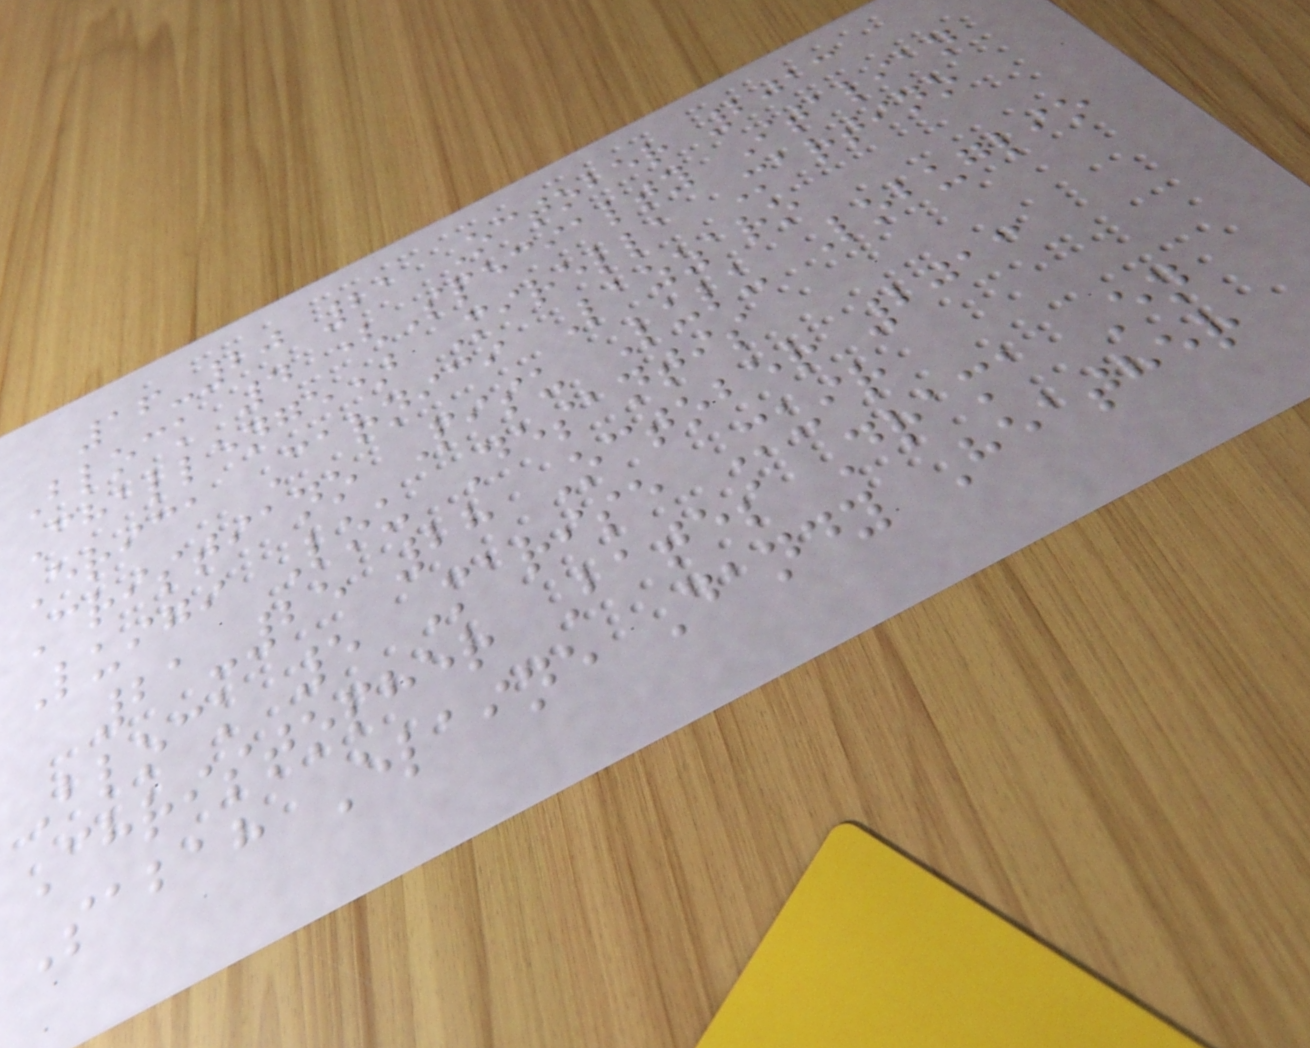16-20 21 October 2013
Block 4 (Specialty Italian
Challenge) Mirella Martino
Erica Carnici Lazzaro
Cristiano Pisu Lulu Lobuglio
Luigi Lou Desantis
21-25 28 October 2013
Block 5 Marise Muir
Christopher Bates Drama En
Sabah Elaine Dandy Heather
